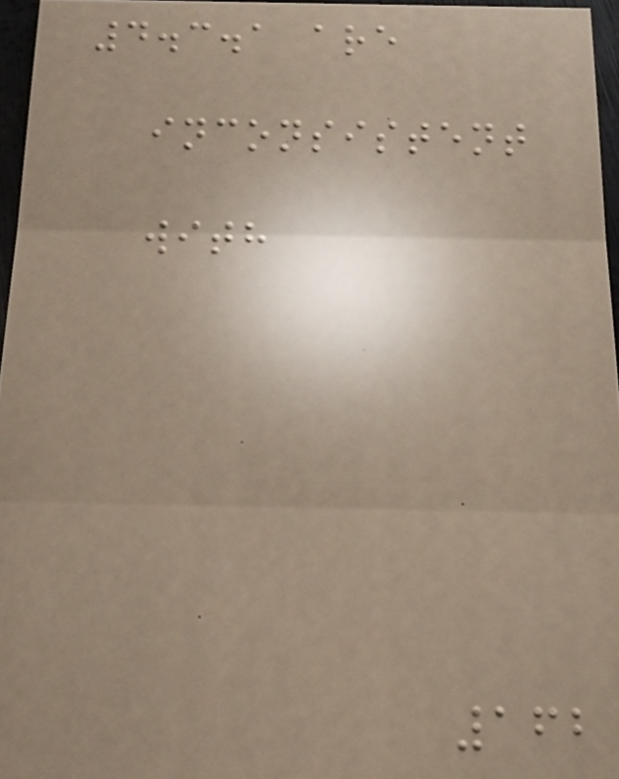4.3.1 are
inconsistent
with
162
